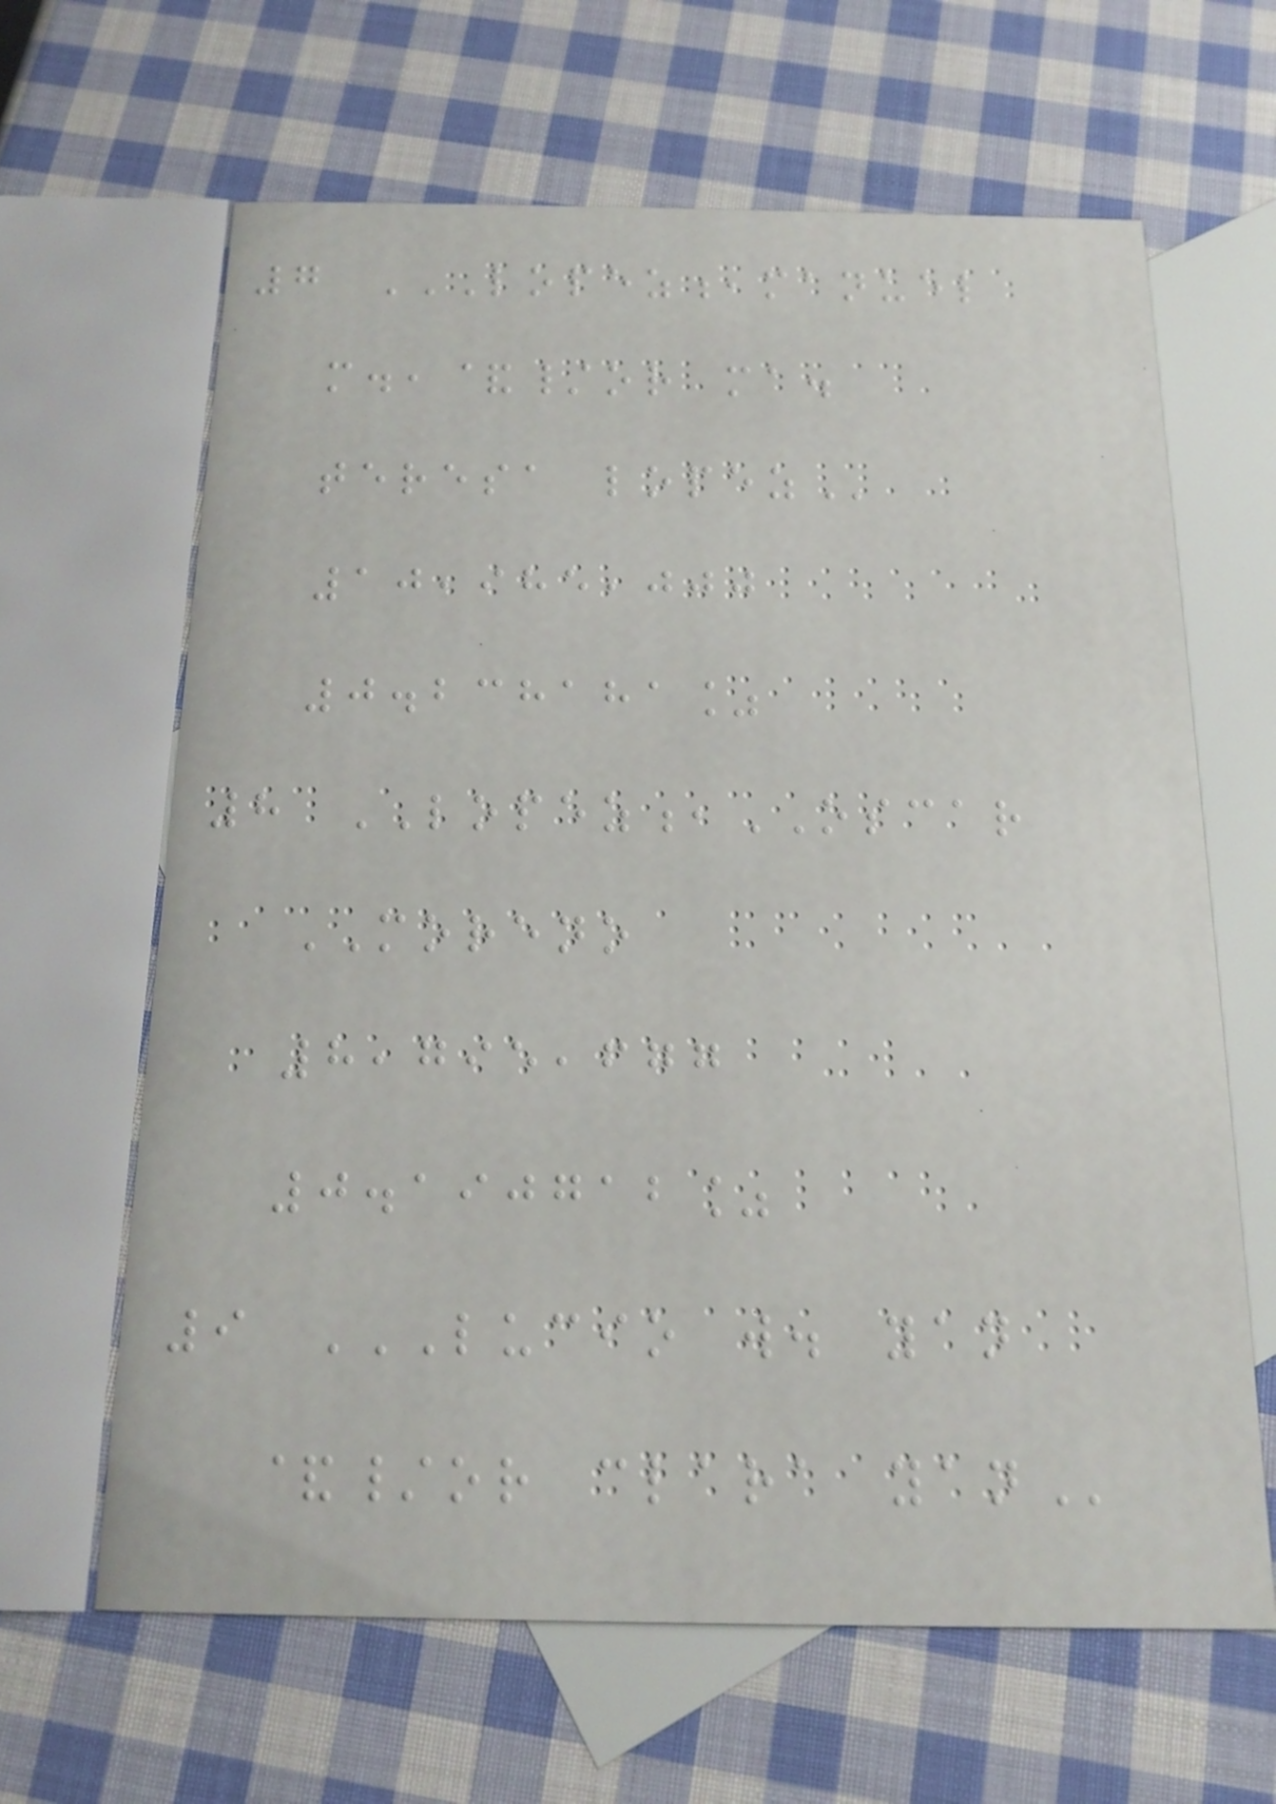7 LOPEZ,MANUEL
M.,&/OR MA.
TERESA LOPEZ
10,985,000
0.238181%
8 LOPEZ,OSCAR
MORENO
8,795,677
0.190712%
9 LUCIO W. YAN
&/OR CLARA YAN
